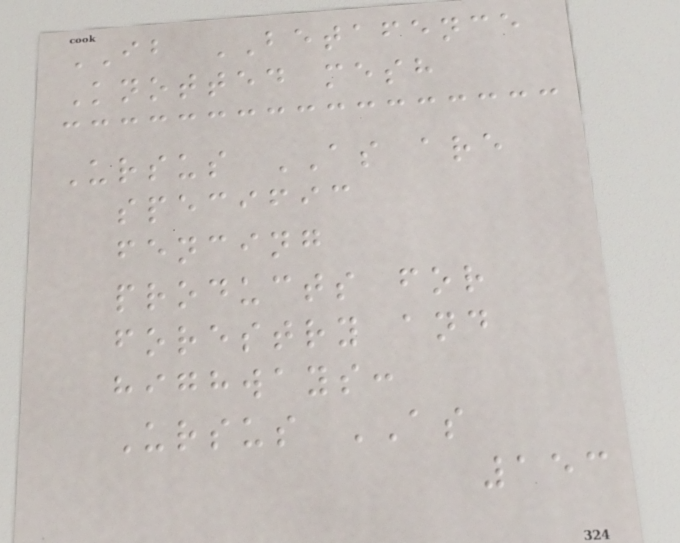IB BETAFENCE
Knotted mesh
Ursus AS are
specific
fencing
products for
forestry and
highways:
Ursus AS
153
